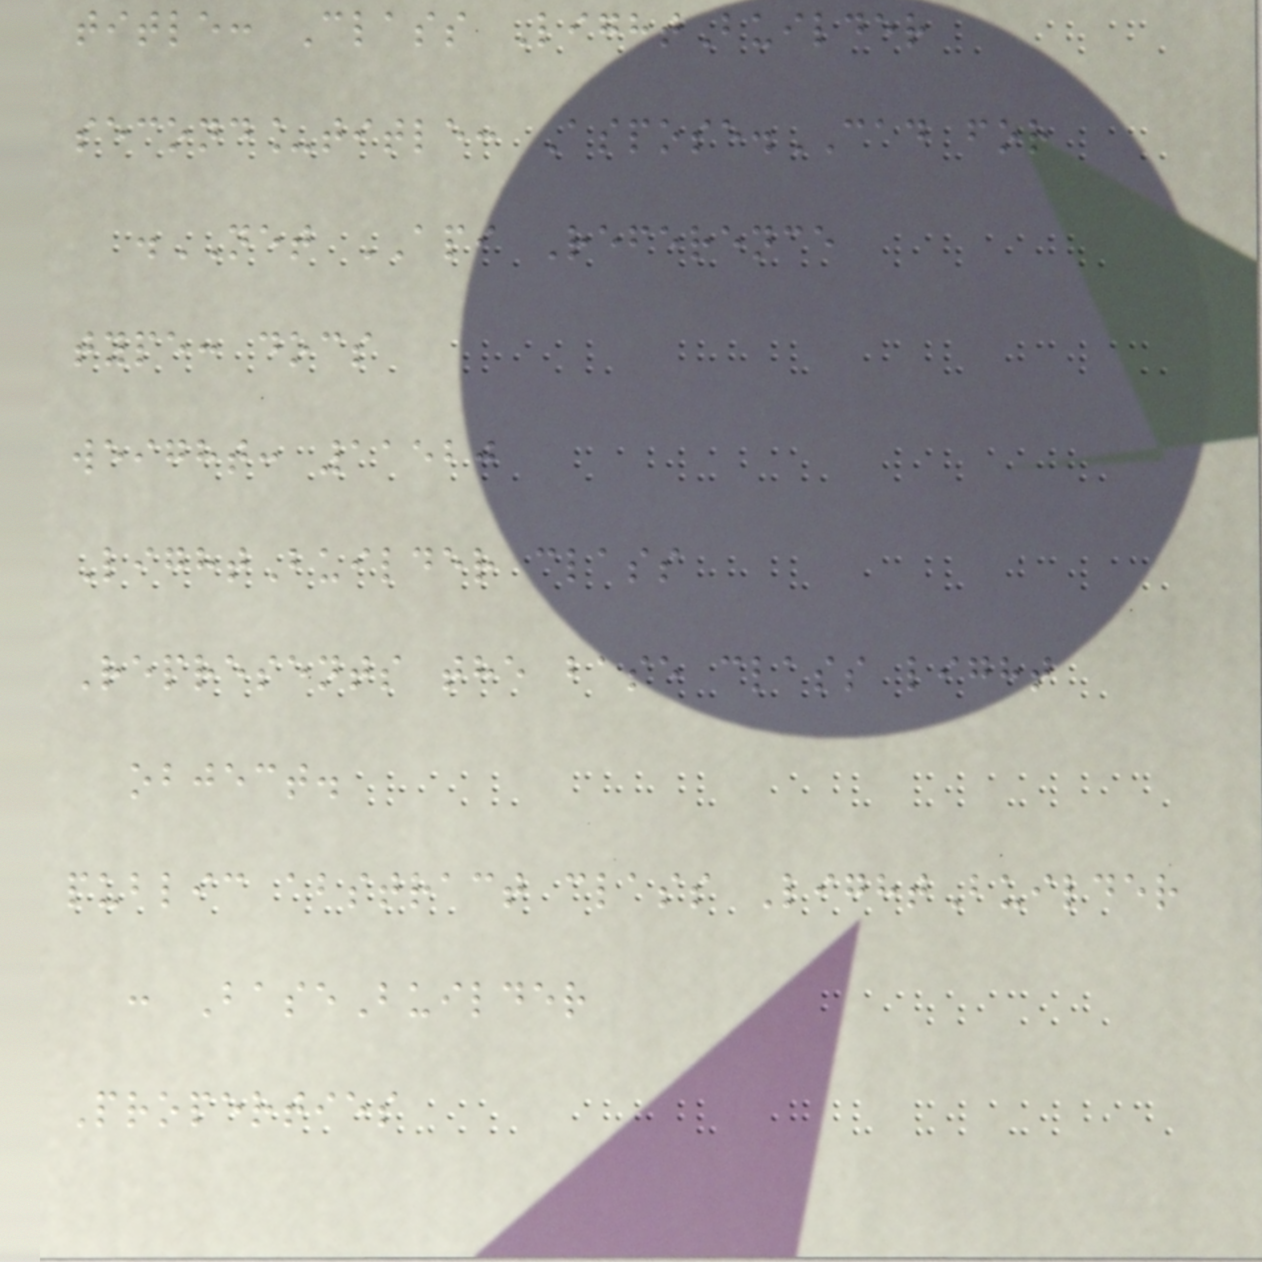title: Class LightBuilder
second_title: Aspose.CAD for
.NET API Reference
type: docs
weight: 11520
LightBuilder class
Represents the base class light
object.
public abstract class LightBuilder
: BaseBuilder
Properties
